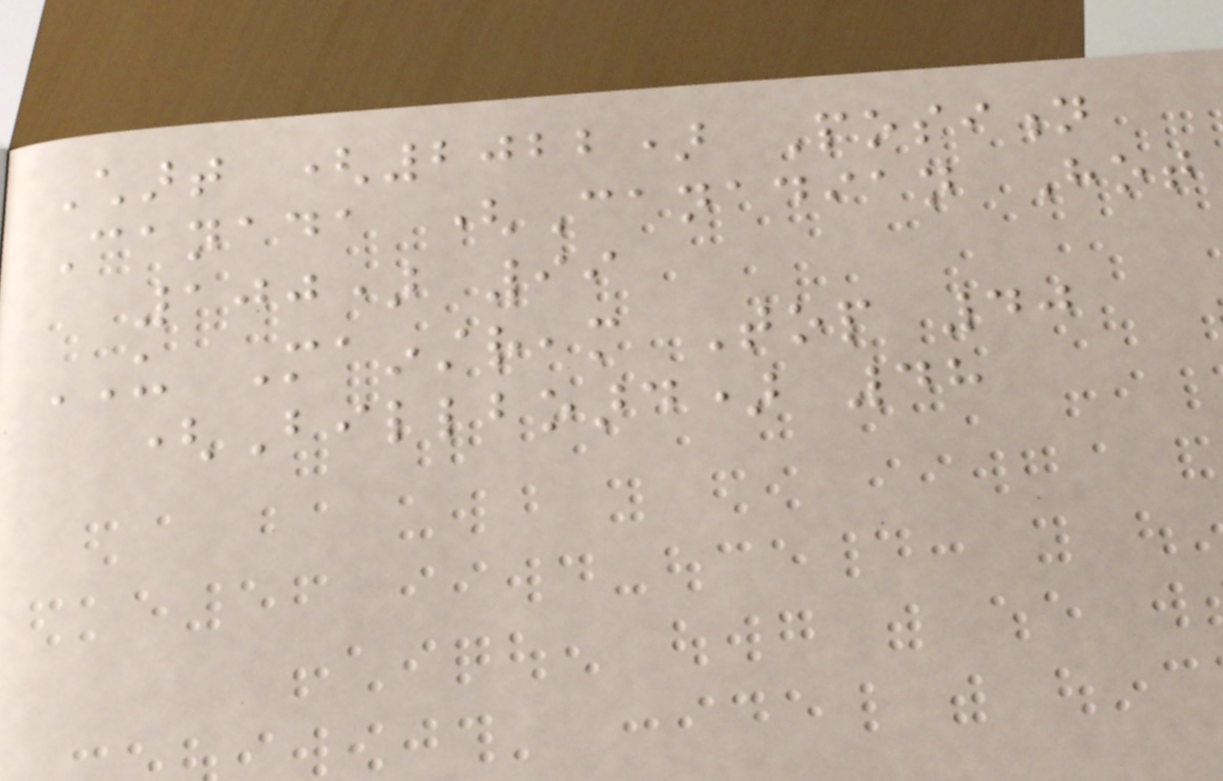Chart (2022) Position
Canada (Canadian Hot
100) 99
US Mainstream Top 40
(Billboard) 48
